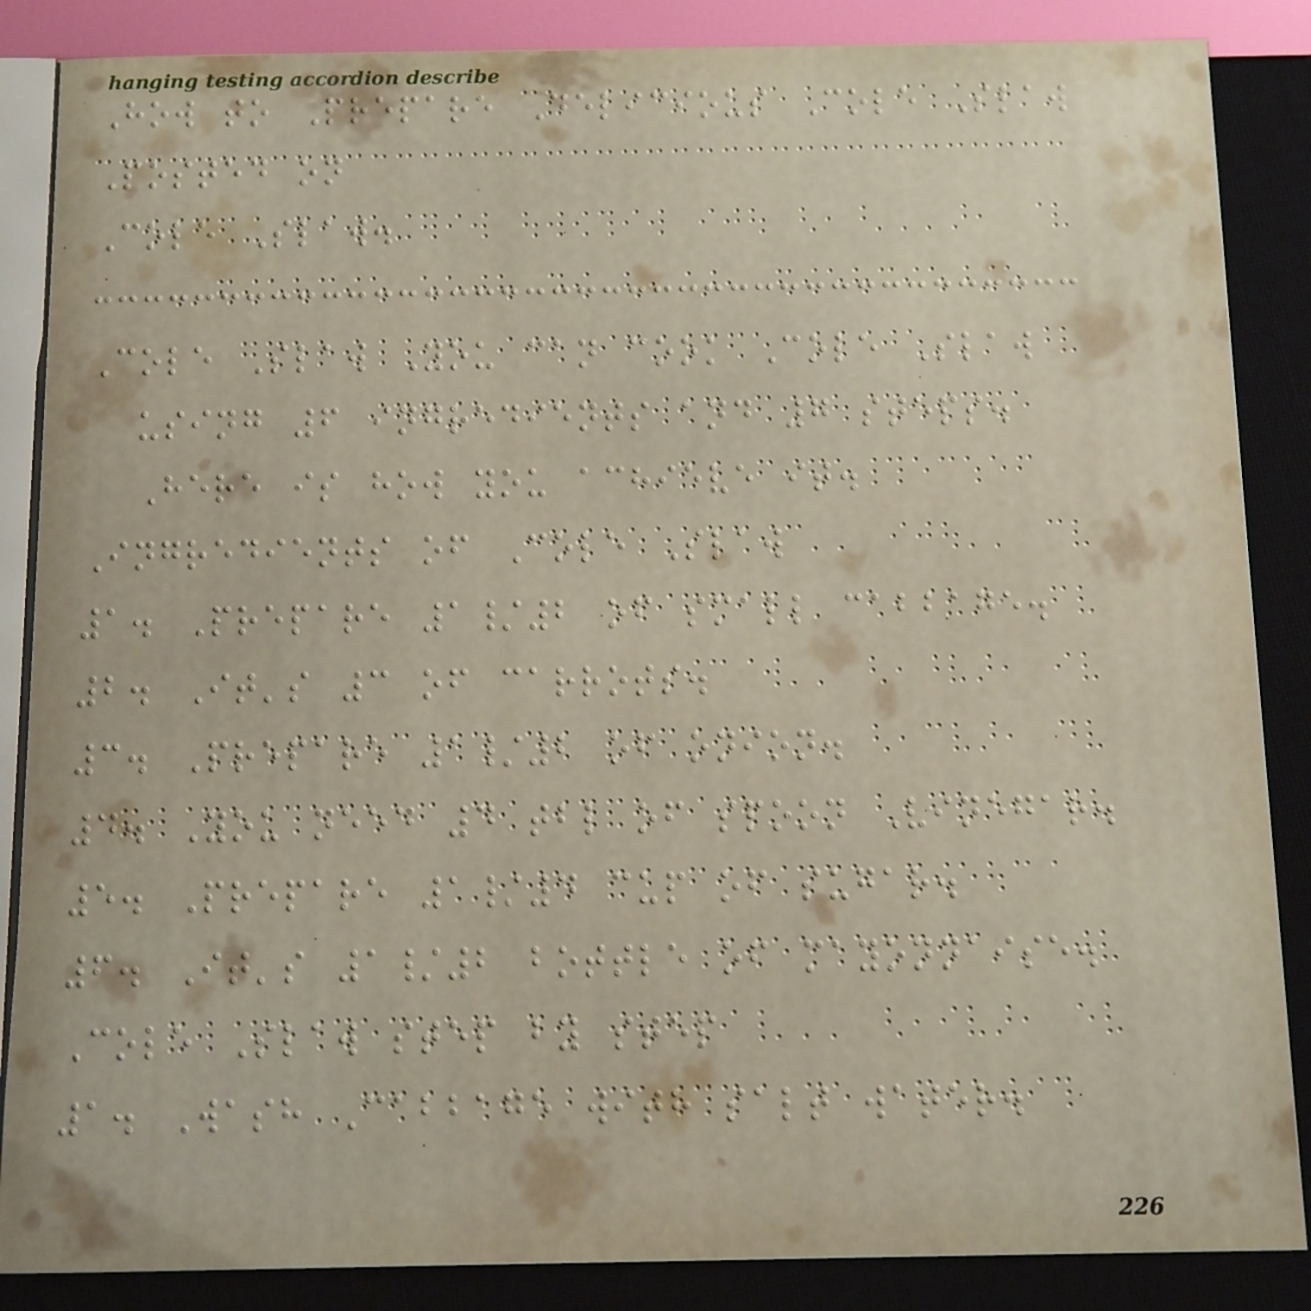How to Prepare Delicious Cole Slaw
Posted on
Cole Slaw.
Cole Slaw You can cook Cole Slaw
using 6 ingredients and 7 steps.
Here is how you achieve it.
Ingredients of Cole Slaw
1. Prepare 1/2 of small cabbage.
2. It's 3 of carrots.
3. Prepare 1/2 of onion.
4. You need 4 tbl of spoon Vinegar.
5. Prepare 1/4 cup of sugar.
6. It's 1/2 bottle of mayonnaise.
Cole Slaw step by step
1. Wash Cabbage with salt water.
